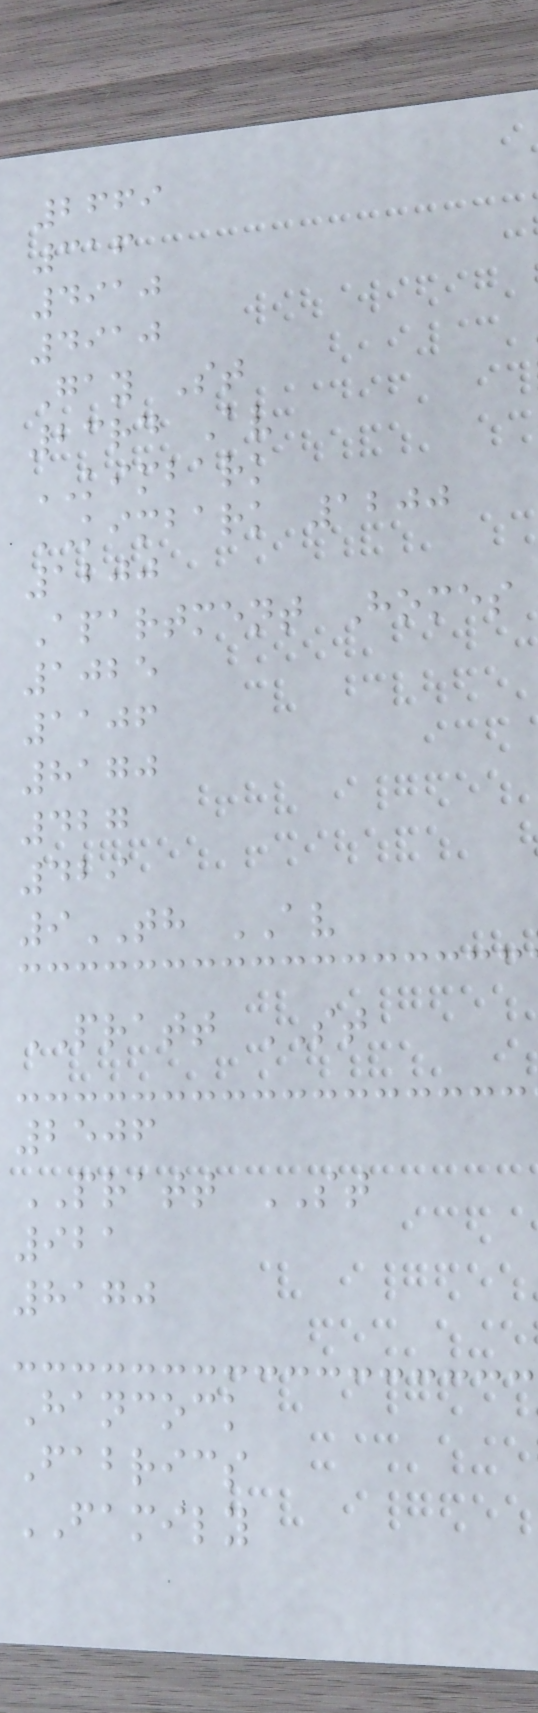2669
316
4910
4910
Gay St
23rd Av
KIMBARK
KIMBARK 1200
1200
Apartment Homes
1025
1106
8170
427
429
9TH AV
PRATT ST
2506
PRATT ST
921
8170
Hancock
Fabrics
FAMILY
